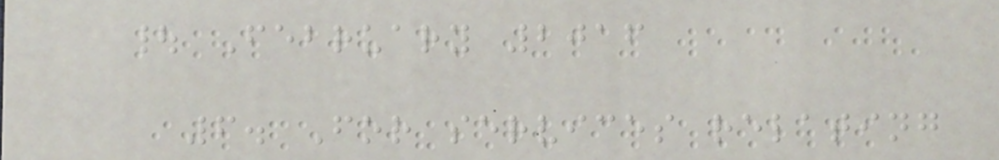| February 2016
6. For services relating
